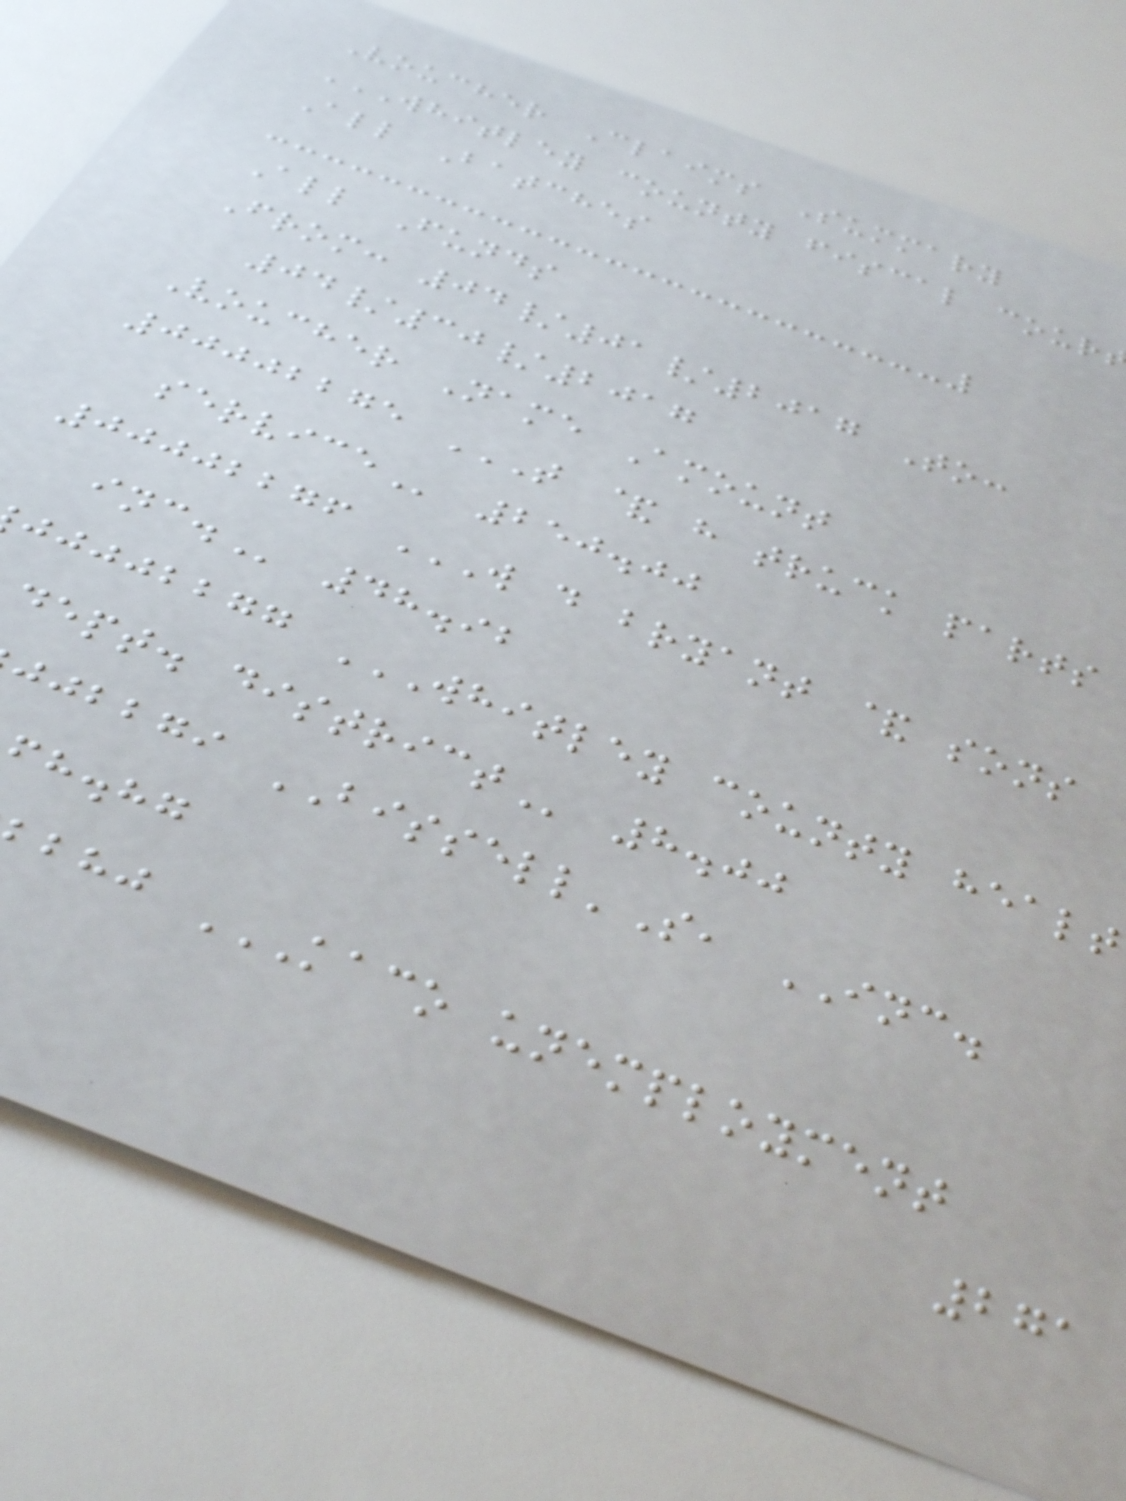Voucher Claims Summary
All Batches
All Funds
From: 04/01/2017 To:
04/30/2017
Voucher Name Amount
250.00
00002276 W D BRYANT & SONS
48.92
jjbbgi BISSELL'S, INC.
fh.hg
271
